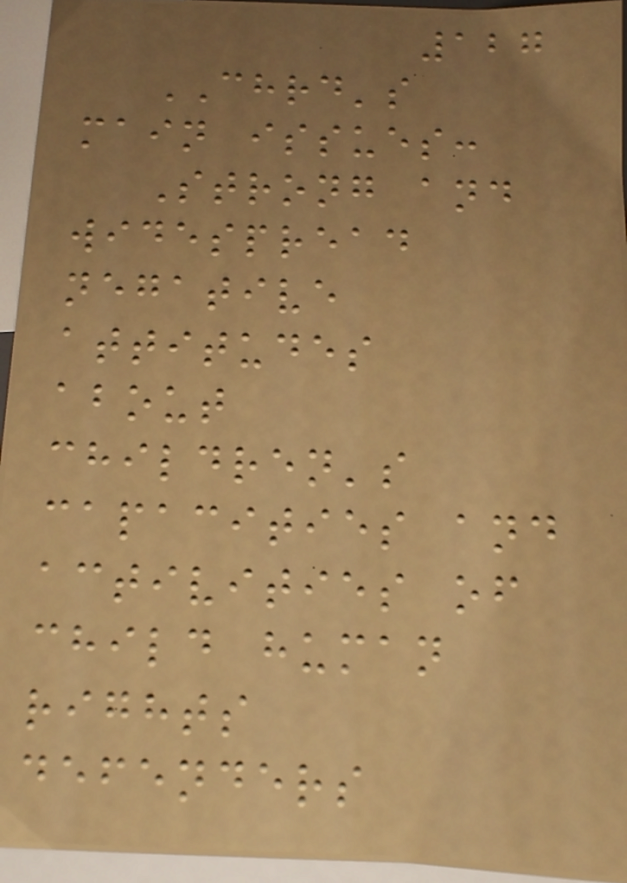127
CHRD's
main issues:
Strong and
widespread
negative
attitudes
about
children's
capacities and
activities of
child human
rights
defenders
